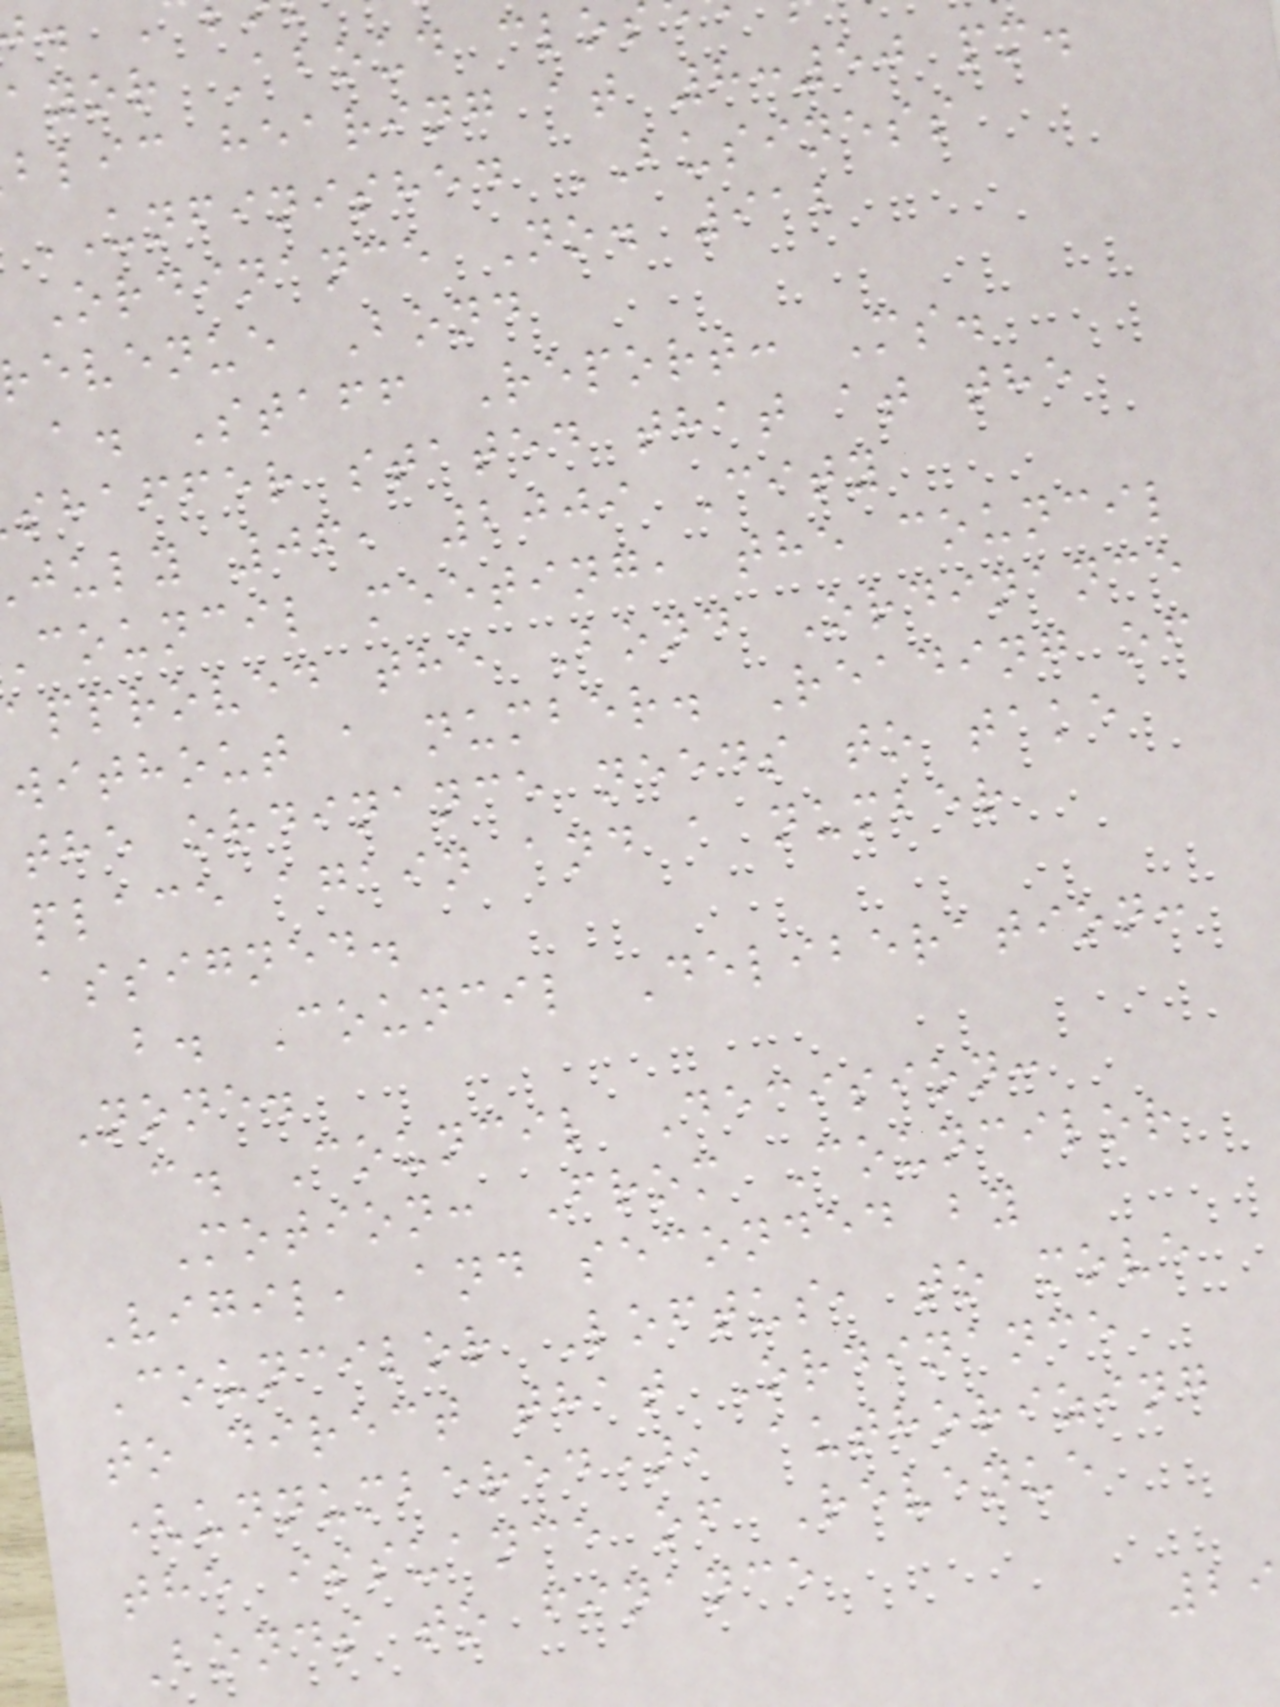ayor Aboud clo
blic hearing at 8:50 pm.
UNFINISHED BUSINESS
Ordinance No. 912
evenue Bond
a. Staff Report: Ms.
shaffer stated that at the
july 06, 2009 City
council meeting, the council
approved the Bond Ordinance
without a number. Reading of
the ordinance needs to take
place again and a number
assigned.
b. Council Deliberation:
None.
c. Council Decision:
Motion: From Councilor
Vigil, and seconded by
Councilor Loftus, to move
to direct that Ordinance
(unnumbered), authorizing
the issuance of Revenue
Bonds to finance
